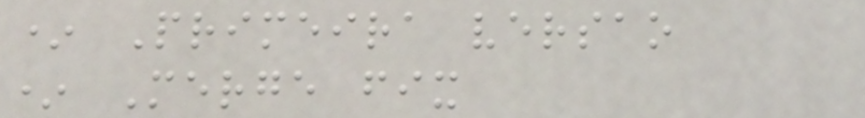* Primeira versao
* Merge fix
